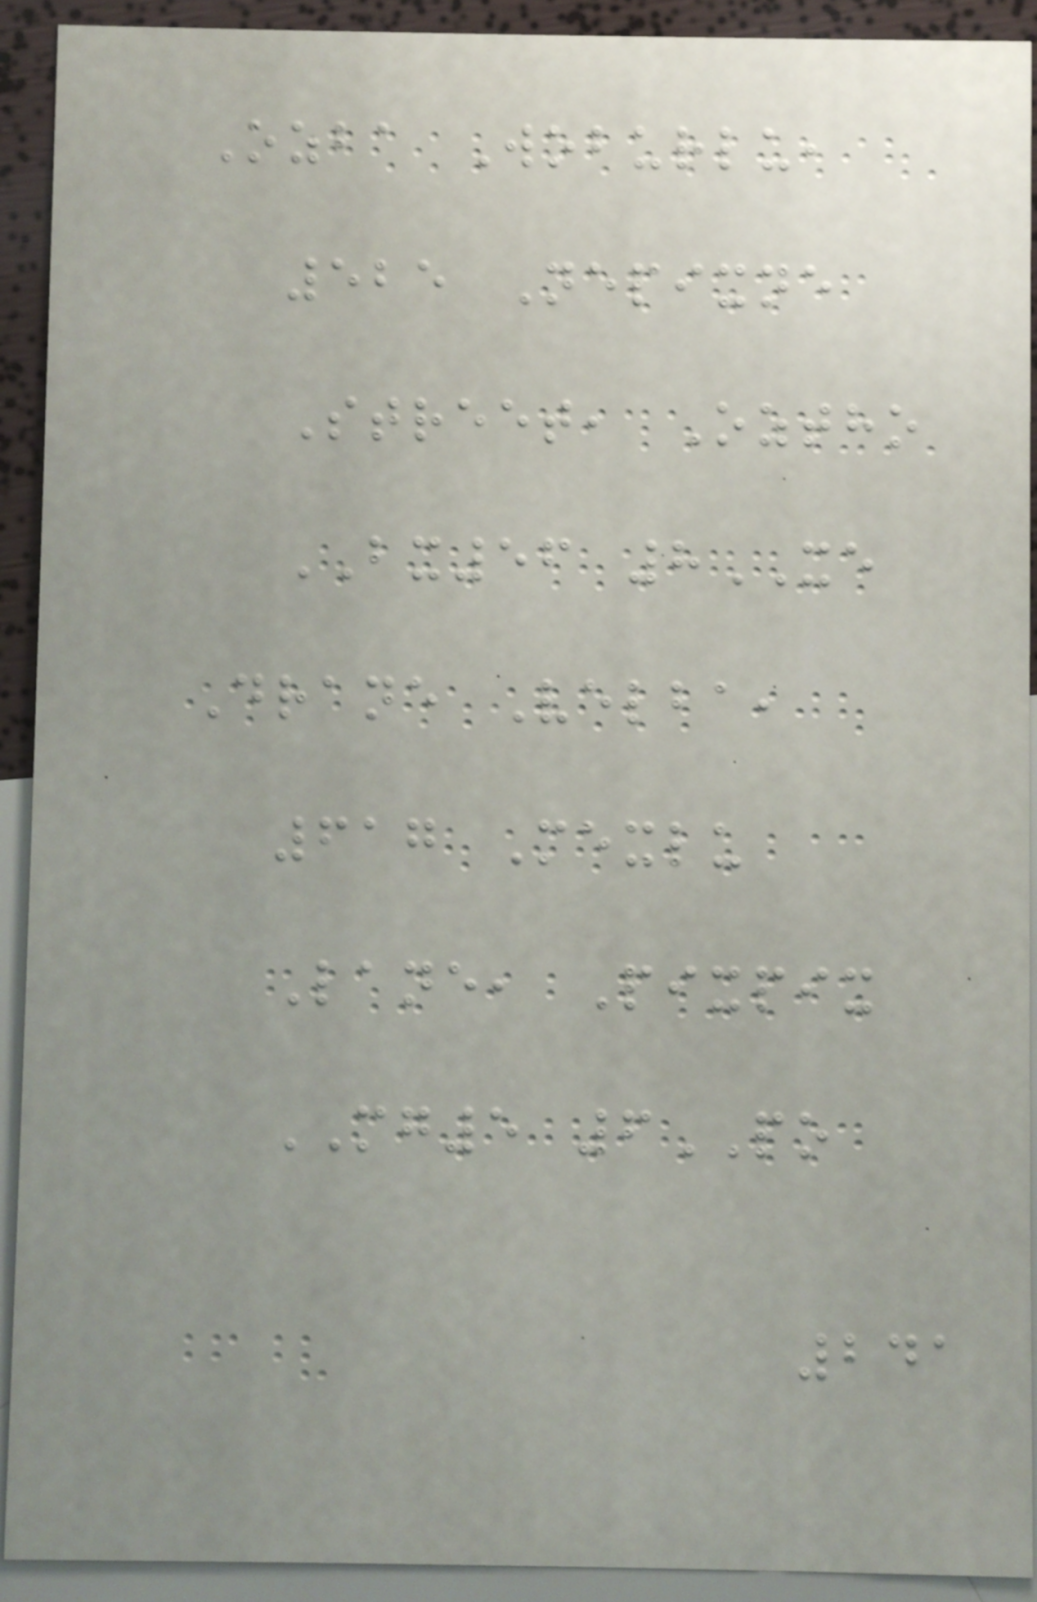Ozba Woburlu,
525 Nepixne
Street, Oztho
BX56 8XE
Drane Velba,
617 Mexlu
Lane, Pixpix
MG5 6PO
241
